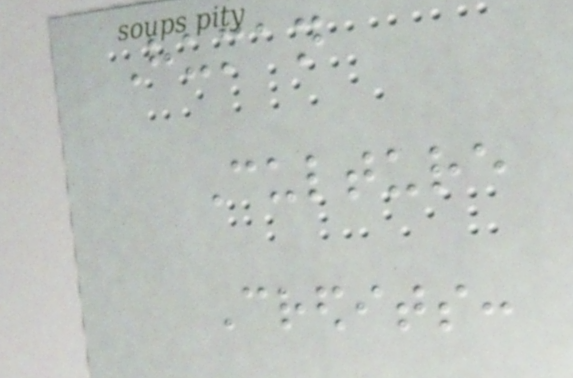Human
Culture
Credits:
